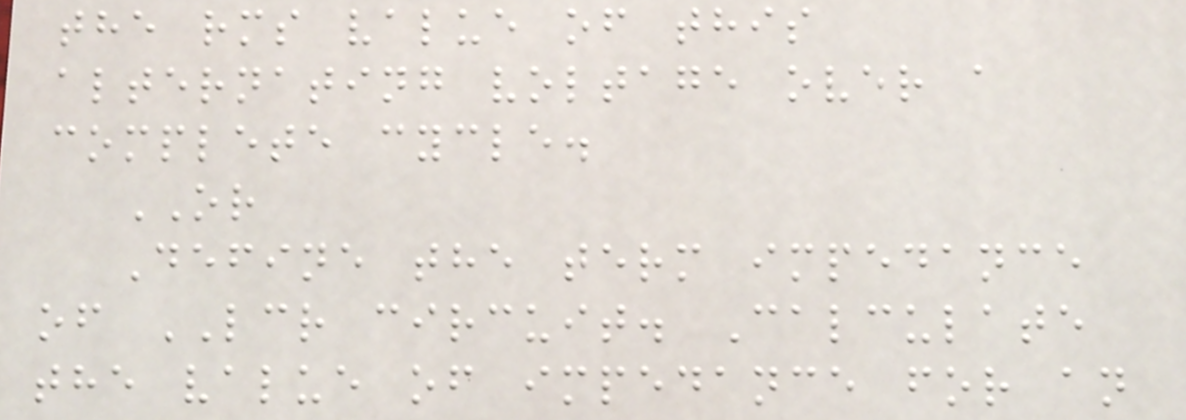the rms value of this
alternating voltage over a
complete cycle.
OR
Define the term impedance
of LCR circuit. Calculate
the value of impedance for an
